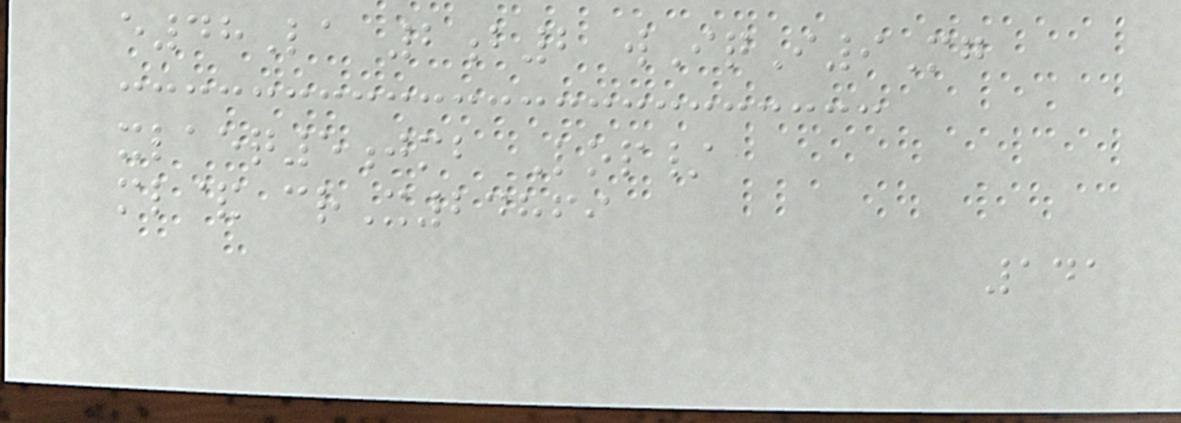e48La 2b2 wIqI9Mg
xlaeq5jmb Lop/
ml& crX24869
141
